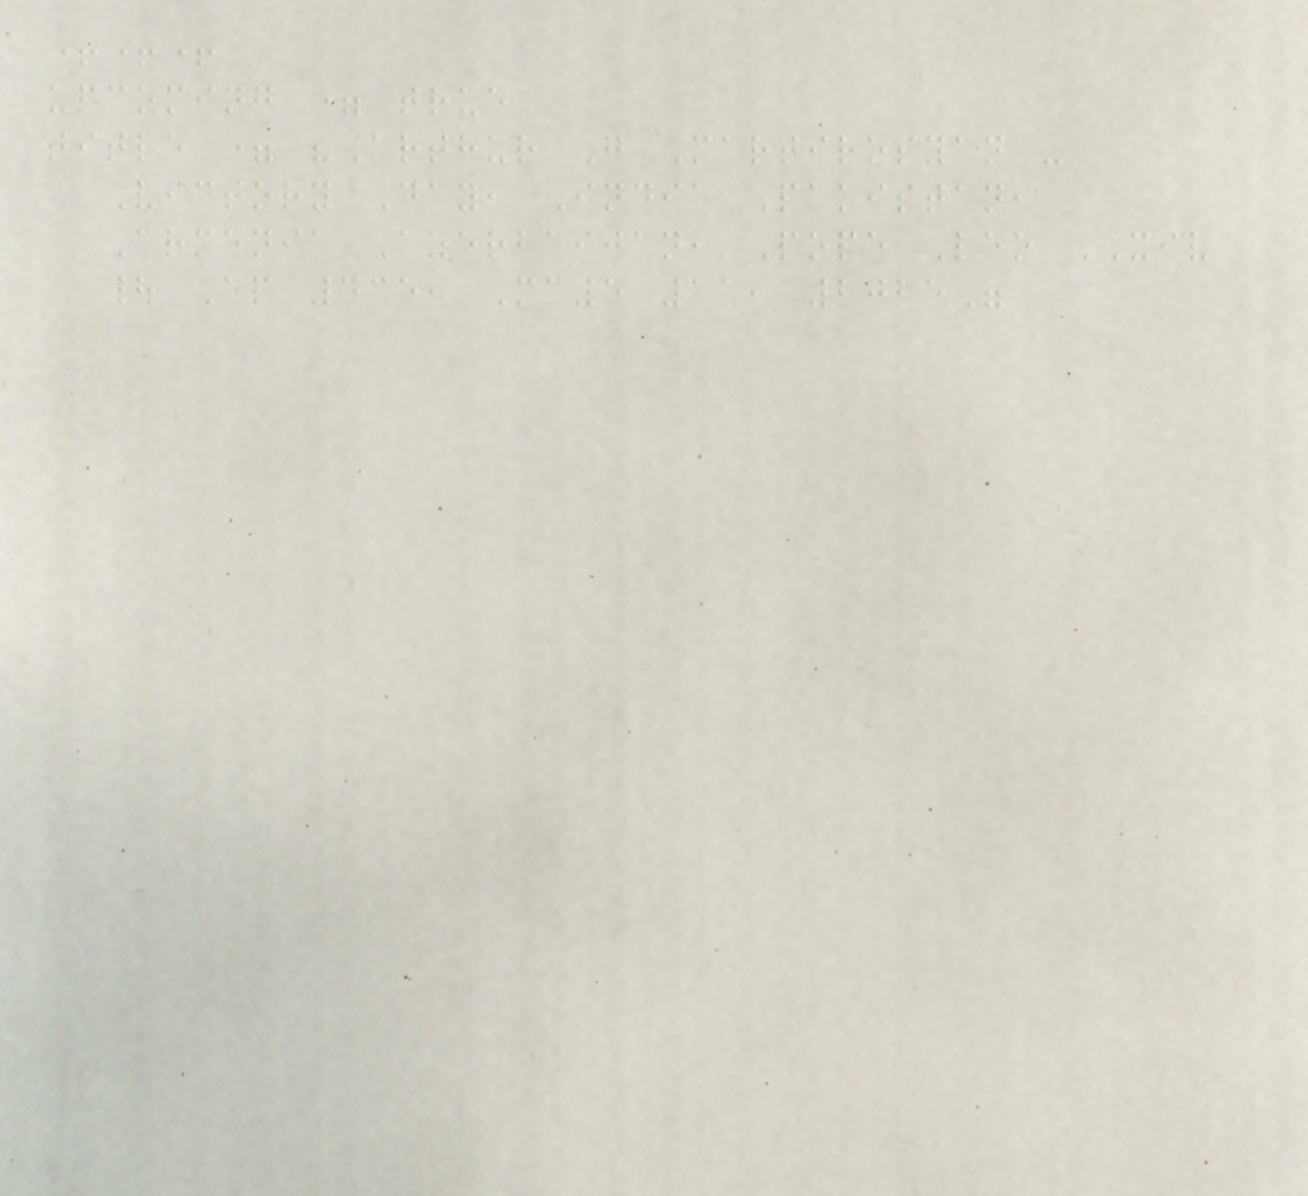+++
upcoming = true
title = "Arthur G Martirosyan -
Victory Day, India Pakistan,
Armenia Azerbaijan, Pope Leo XIV
| Ep 435, Ma5 11, 2025"
